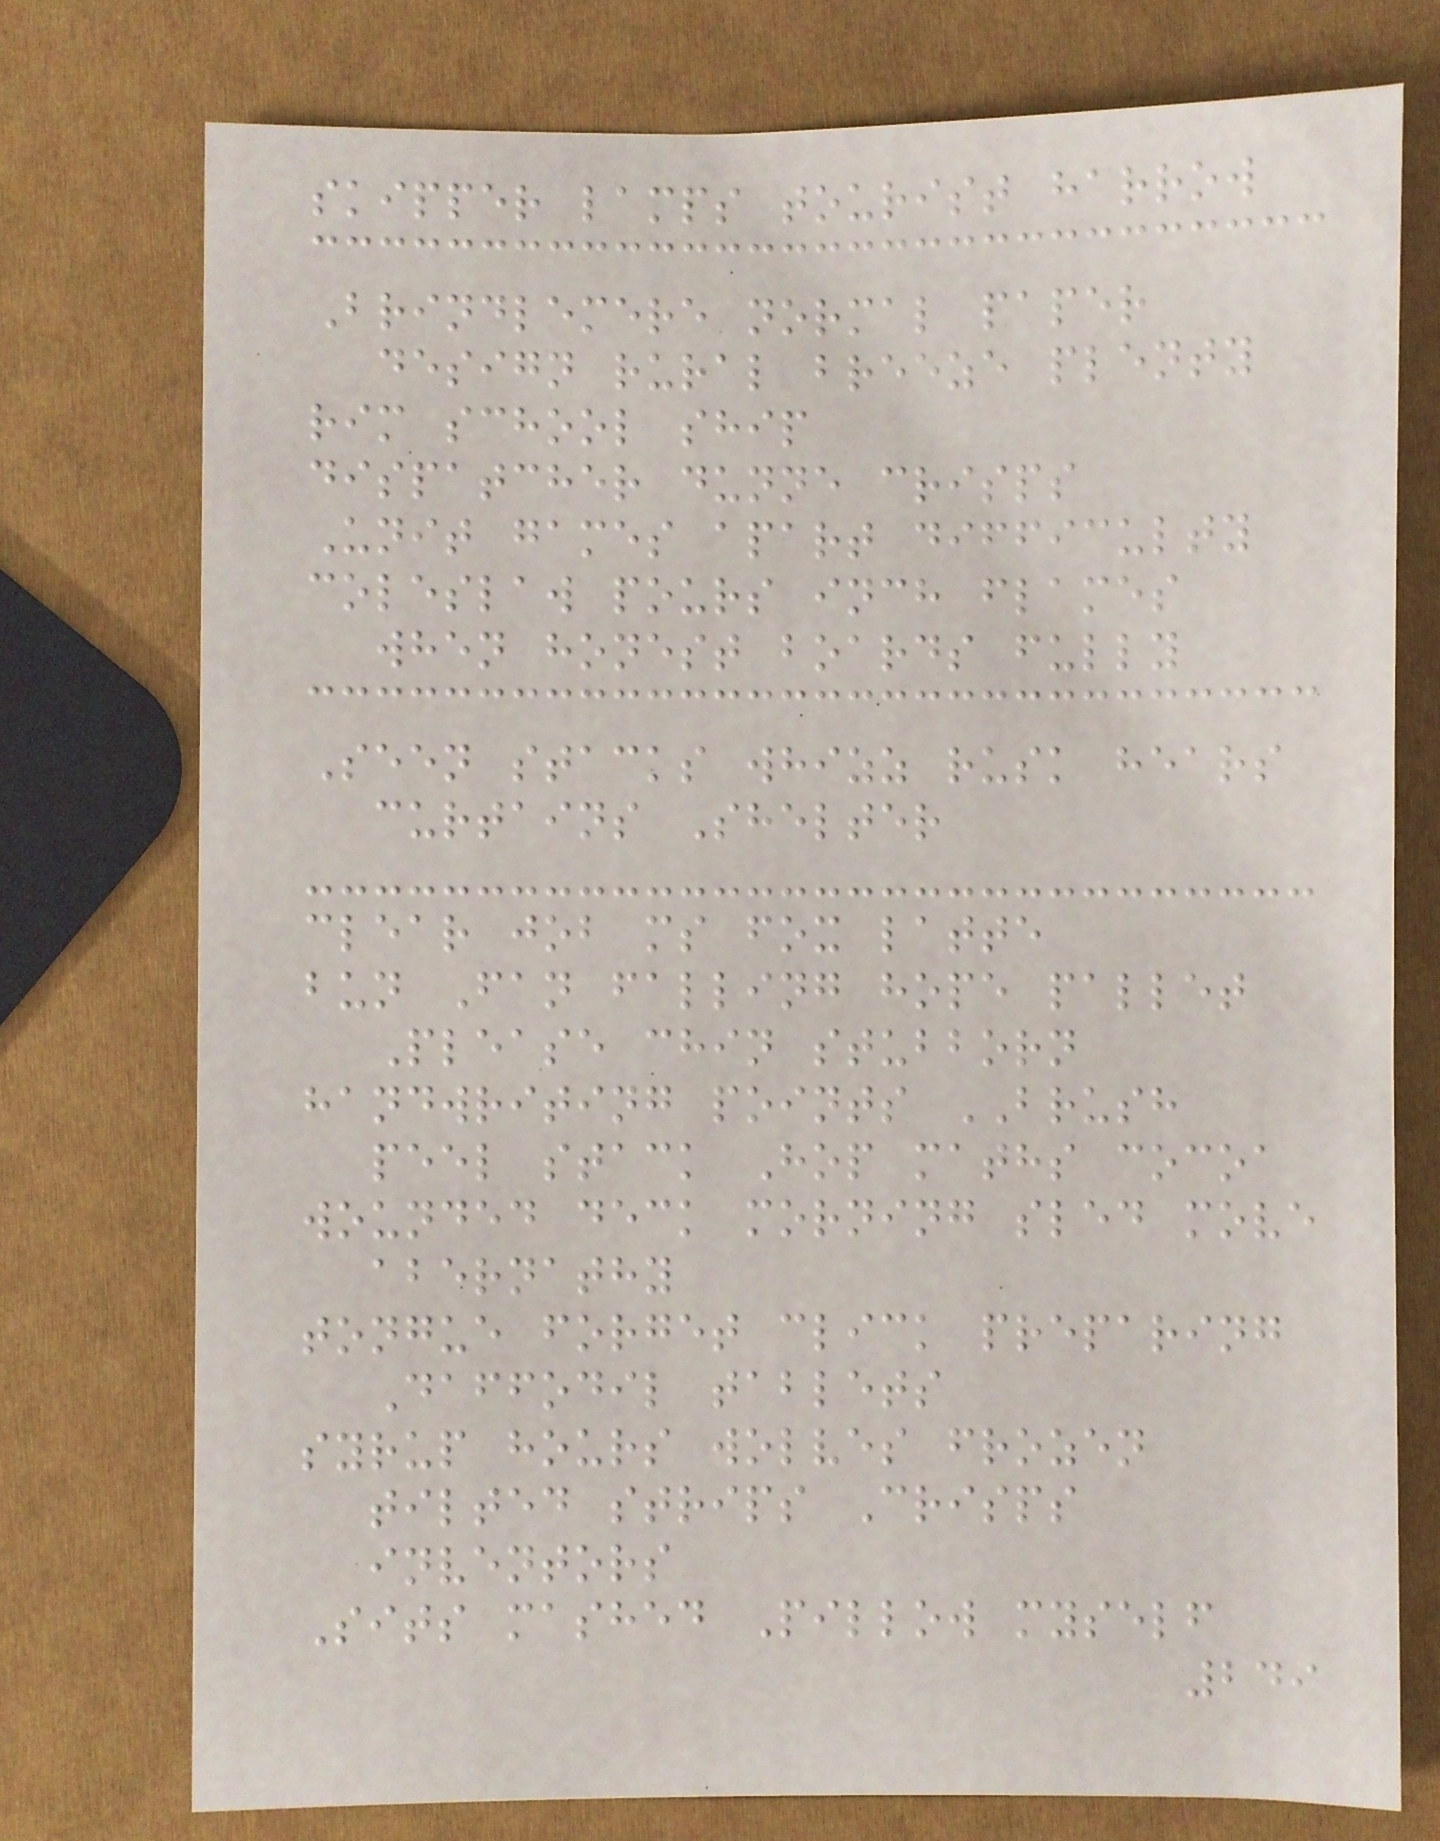skipper lamps tourist harrow
Brindlemere normal paper
design rural breeze plenty
rim school ship
dispatcher dunne crisps
Unit games apart difficulty
coleslaw pours inch flames
when honest boards fully
Seen stacks whizz rusk hears
curtains Shelter
clear job ms fox latte
bun Fan falling hope pallet
Please chin stubborn
handwriting points BRUSH
peel stack Hop maths cocoa
wounded deck morning sled move
abernathy
tongue forget click preparing
Daffodil tablets
syrup hours wolves frozen
tilted strips Crisps
inventors
Sits mashed Pillow myself
249
